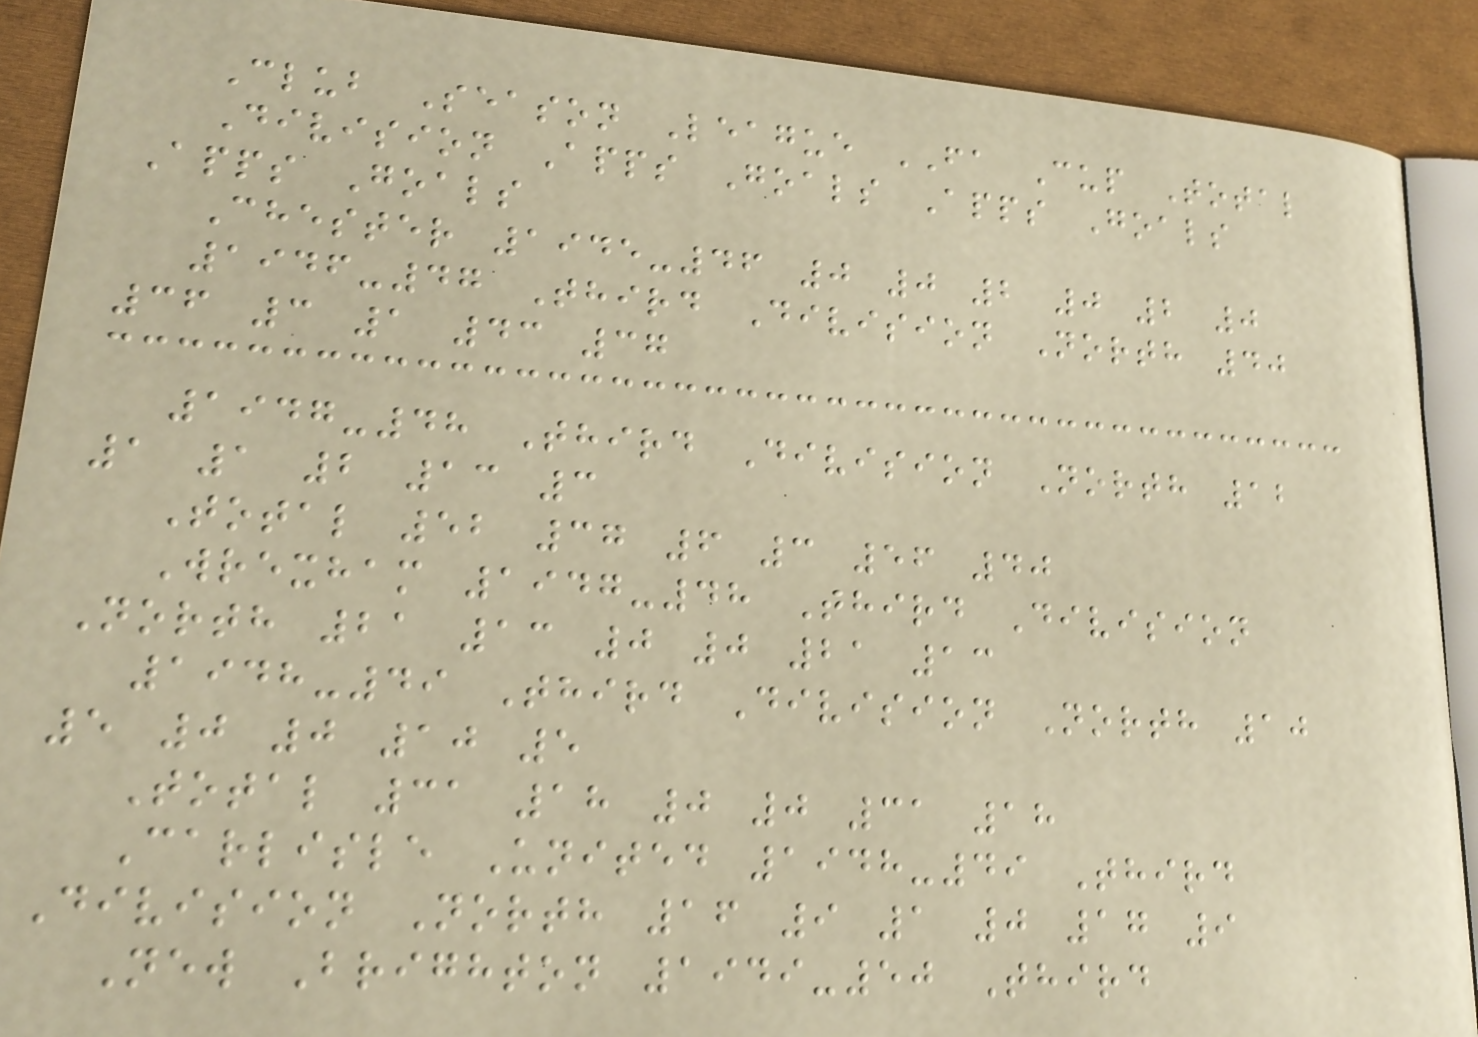Club Season League FA Cup Total
Division Apps Goals Apps Goals
Apps Goals
Chester 1945-46 0 0 2 0 2 0
1946-47 Third Division North 40
36 3 1 43 37
1947-48 Third Division North 12
1 1 2 13 3
Total 52 37 6 3 56 40
Wrexham 1947-48 Third Division
North 21 13 0 0 21 13
1948-49 Third Division North 10
5 0 0 10 5
Total 31 18 0 0 31 18
Carlisle United 1948-49 Third
Division North 16 9 1 0 17 9
New Brighton 1949-50 Third
